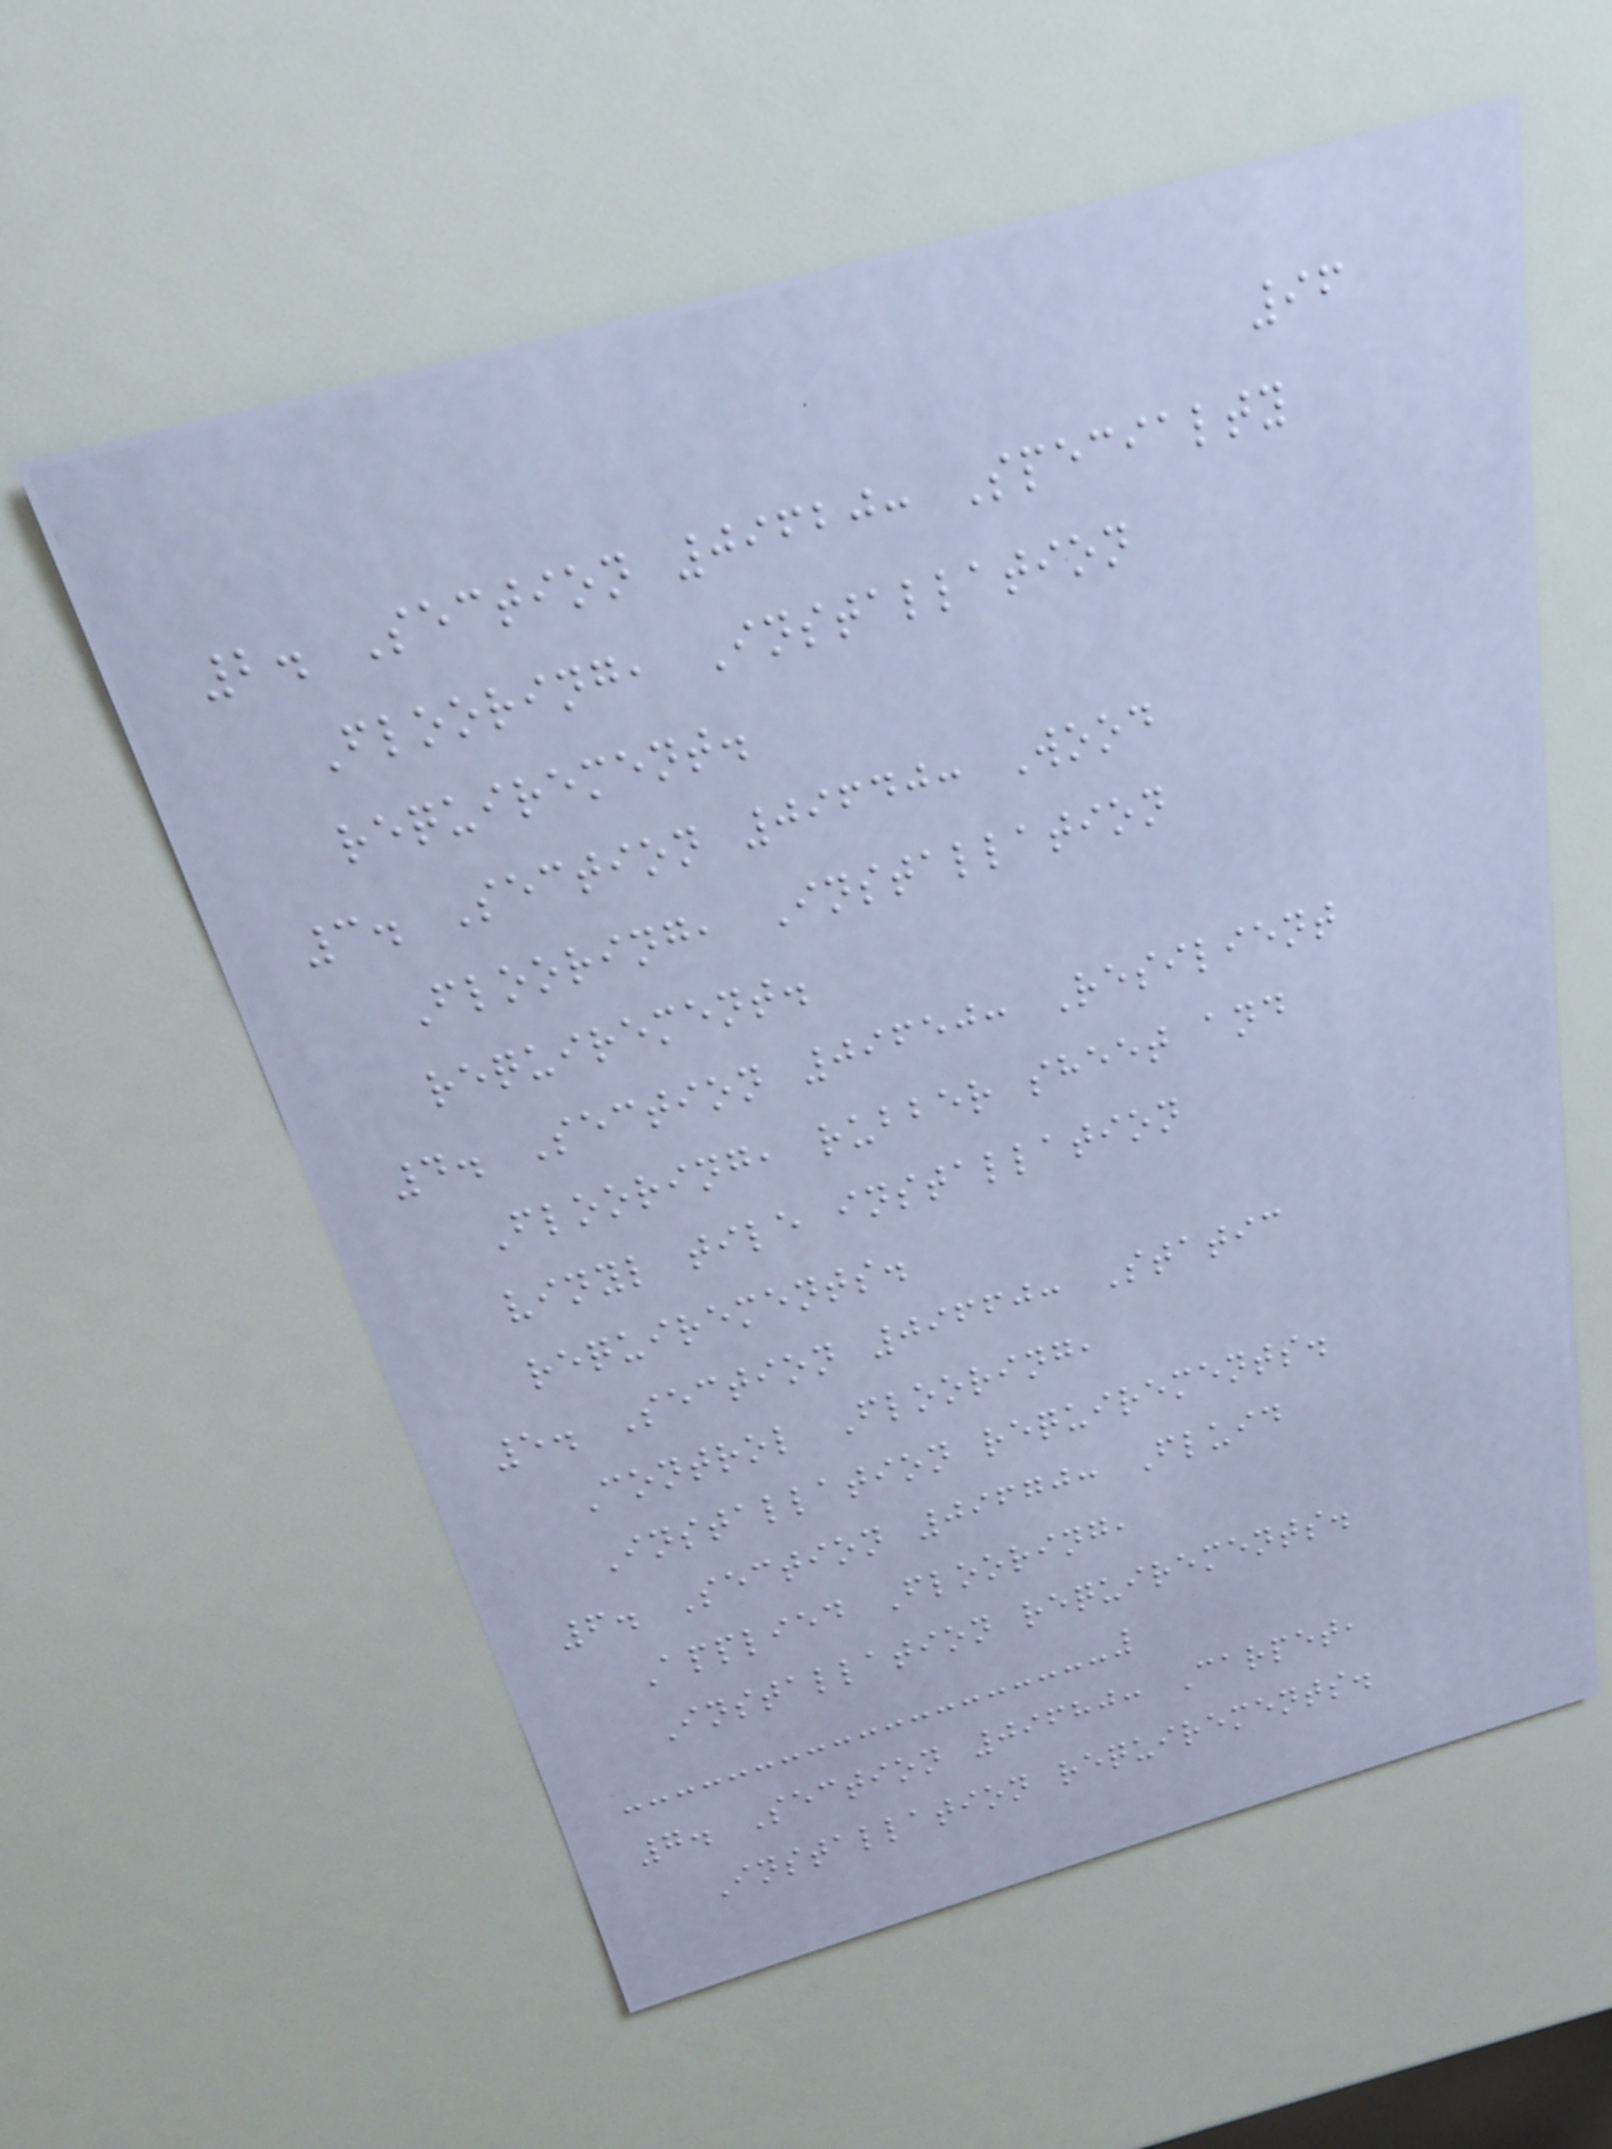96
2. Section 09620: Specialty
Flooring, Installation
requirement.
3. Section 09640: Wood
Flooring, Installation
requirement.
4. Section 09650: Resilient
Flooring, rubber sheet and
vinyl tile installation
requirements.
5. Section 09660: Static
Control Flooring,
Installation requirements.
6. Section 09670: Fluid
Applied Flooring,
Installation requirements.
7. Section 09680: Carpet,
Installation requirements.
